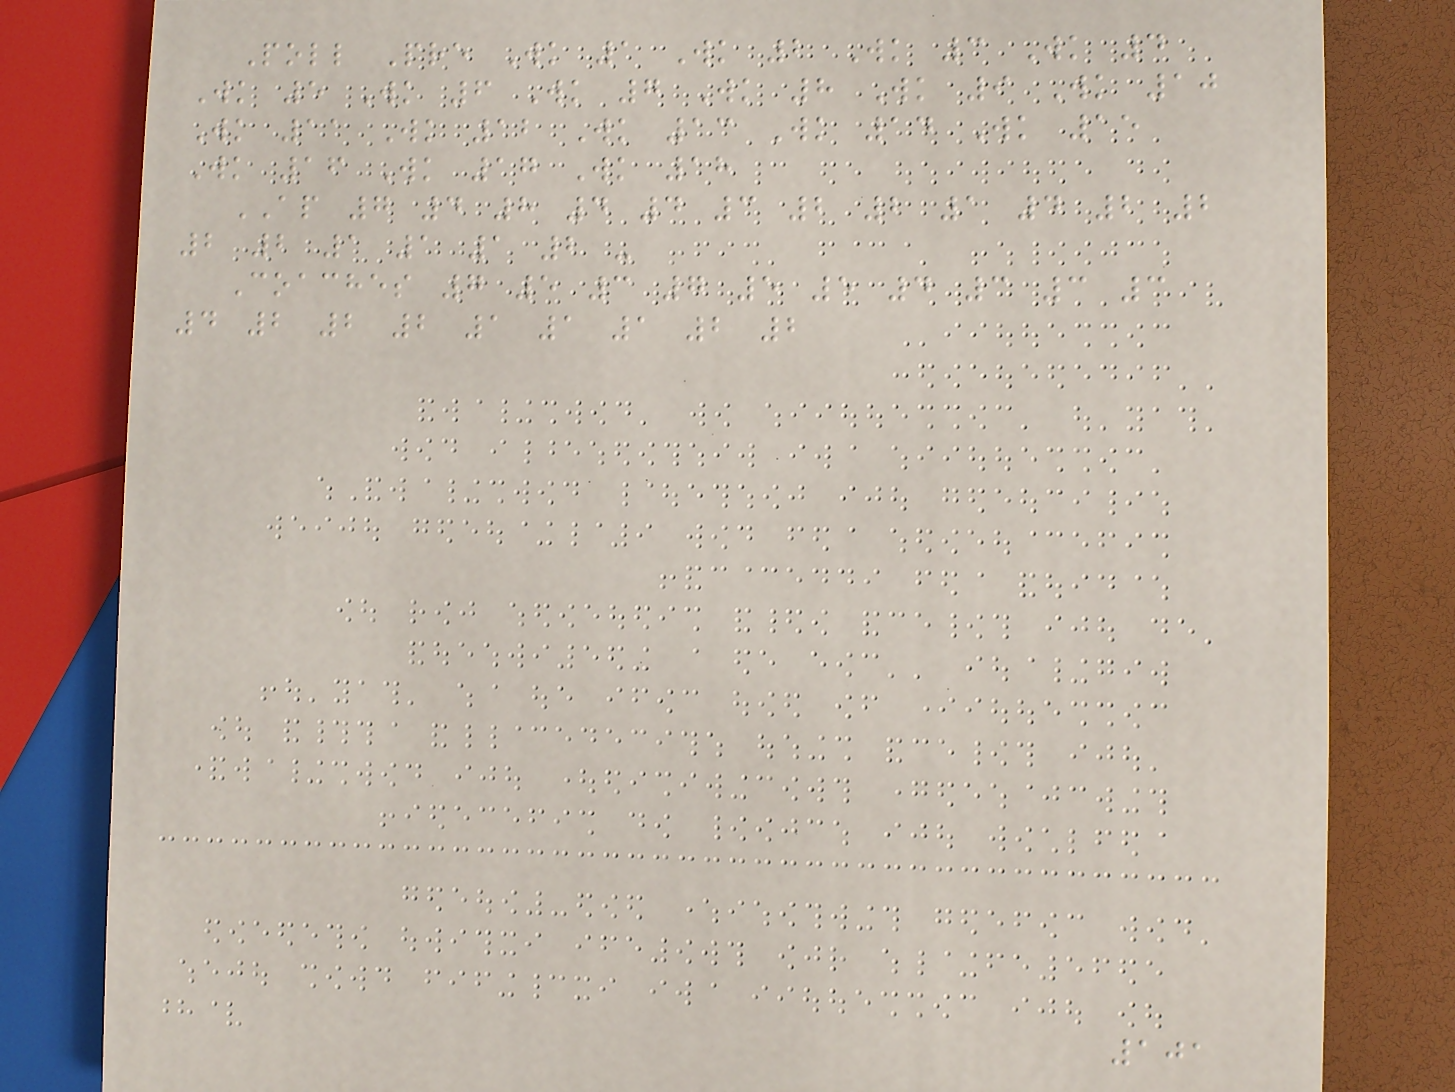Poll Pre Wk 1 Wk 2 Wk 3 Wk 4
Wk 5 Wk 6 Wk 7 Wk 8 Wk 9 Wk 10
Wk 11 Wk 12 Wk 13 Wk 14 Wk 15
Wk 16 Wk 17 Wk 18
AP 7 4 8 4 4 3 2 2 1 4 2 2
2 2 1 1 1 2 -
Coaches 7 5 3 7 5 5 4 3 3 3
4 2 2 2 1 1 1 2 2
101
